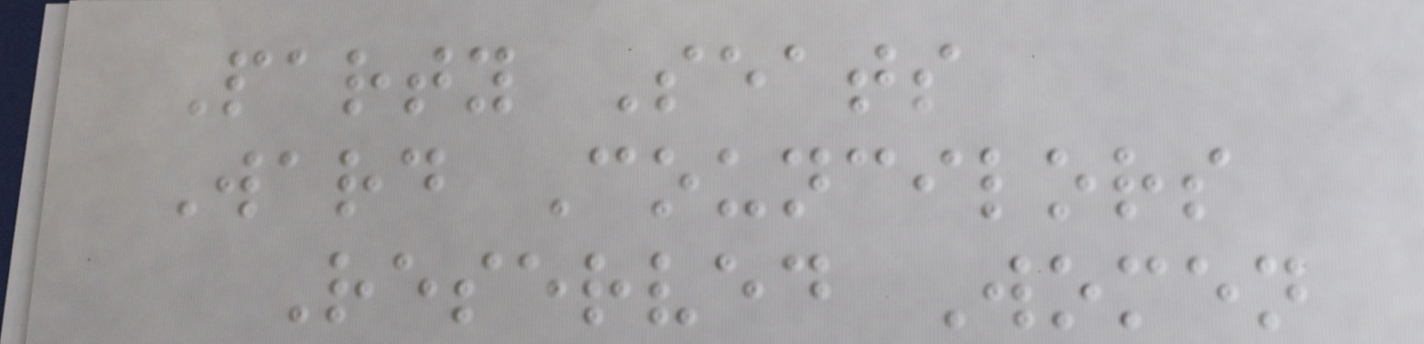Party Seats
Ward Councilors
Reserved Women
